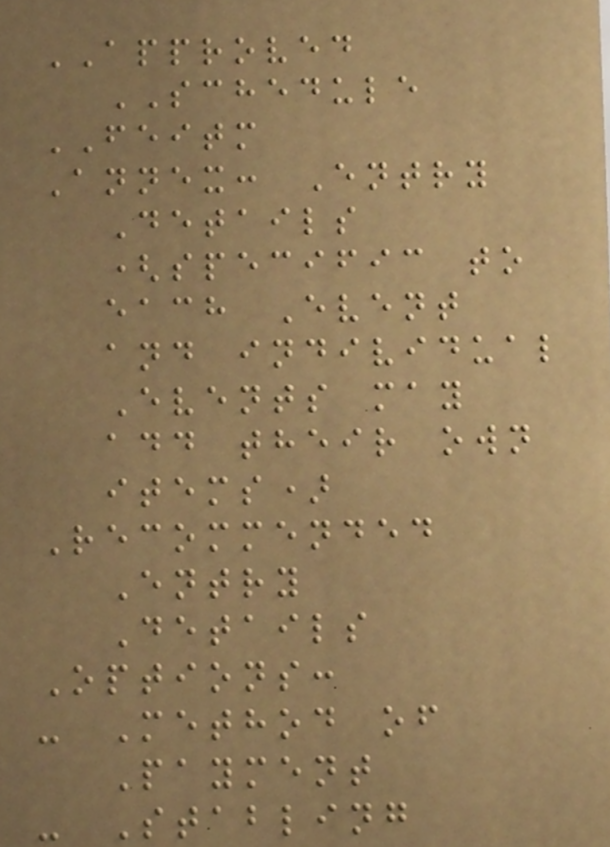APPROVED
SCHEDULE
FEITM
Annex: Entry
Details
(specific to
each Event
and individual
Events may
add their own
items)
Recommended
Entry
Details
Options:
- Method of
Payment
- Stabling
